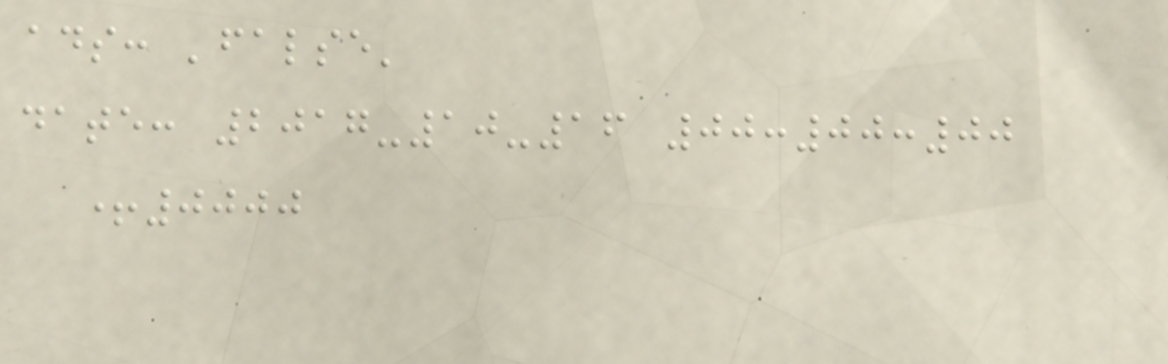ads: 'false'
date: 2017-10-16 00:00:00
+0000
